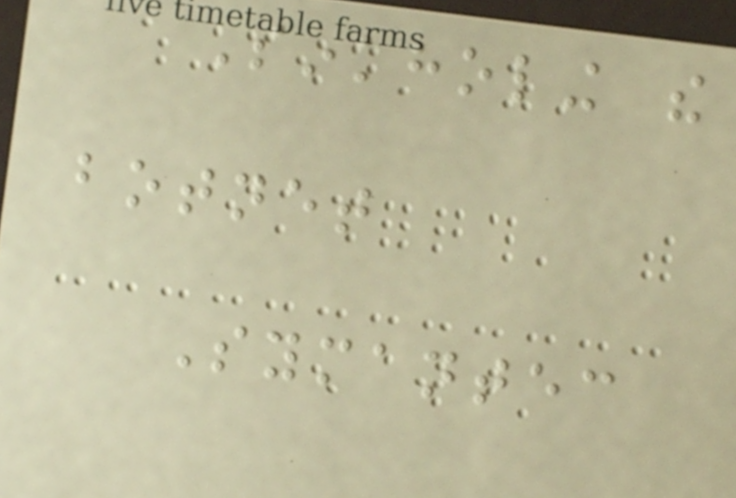Sinkholing the
botnet
Symantec
